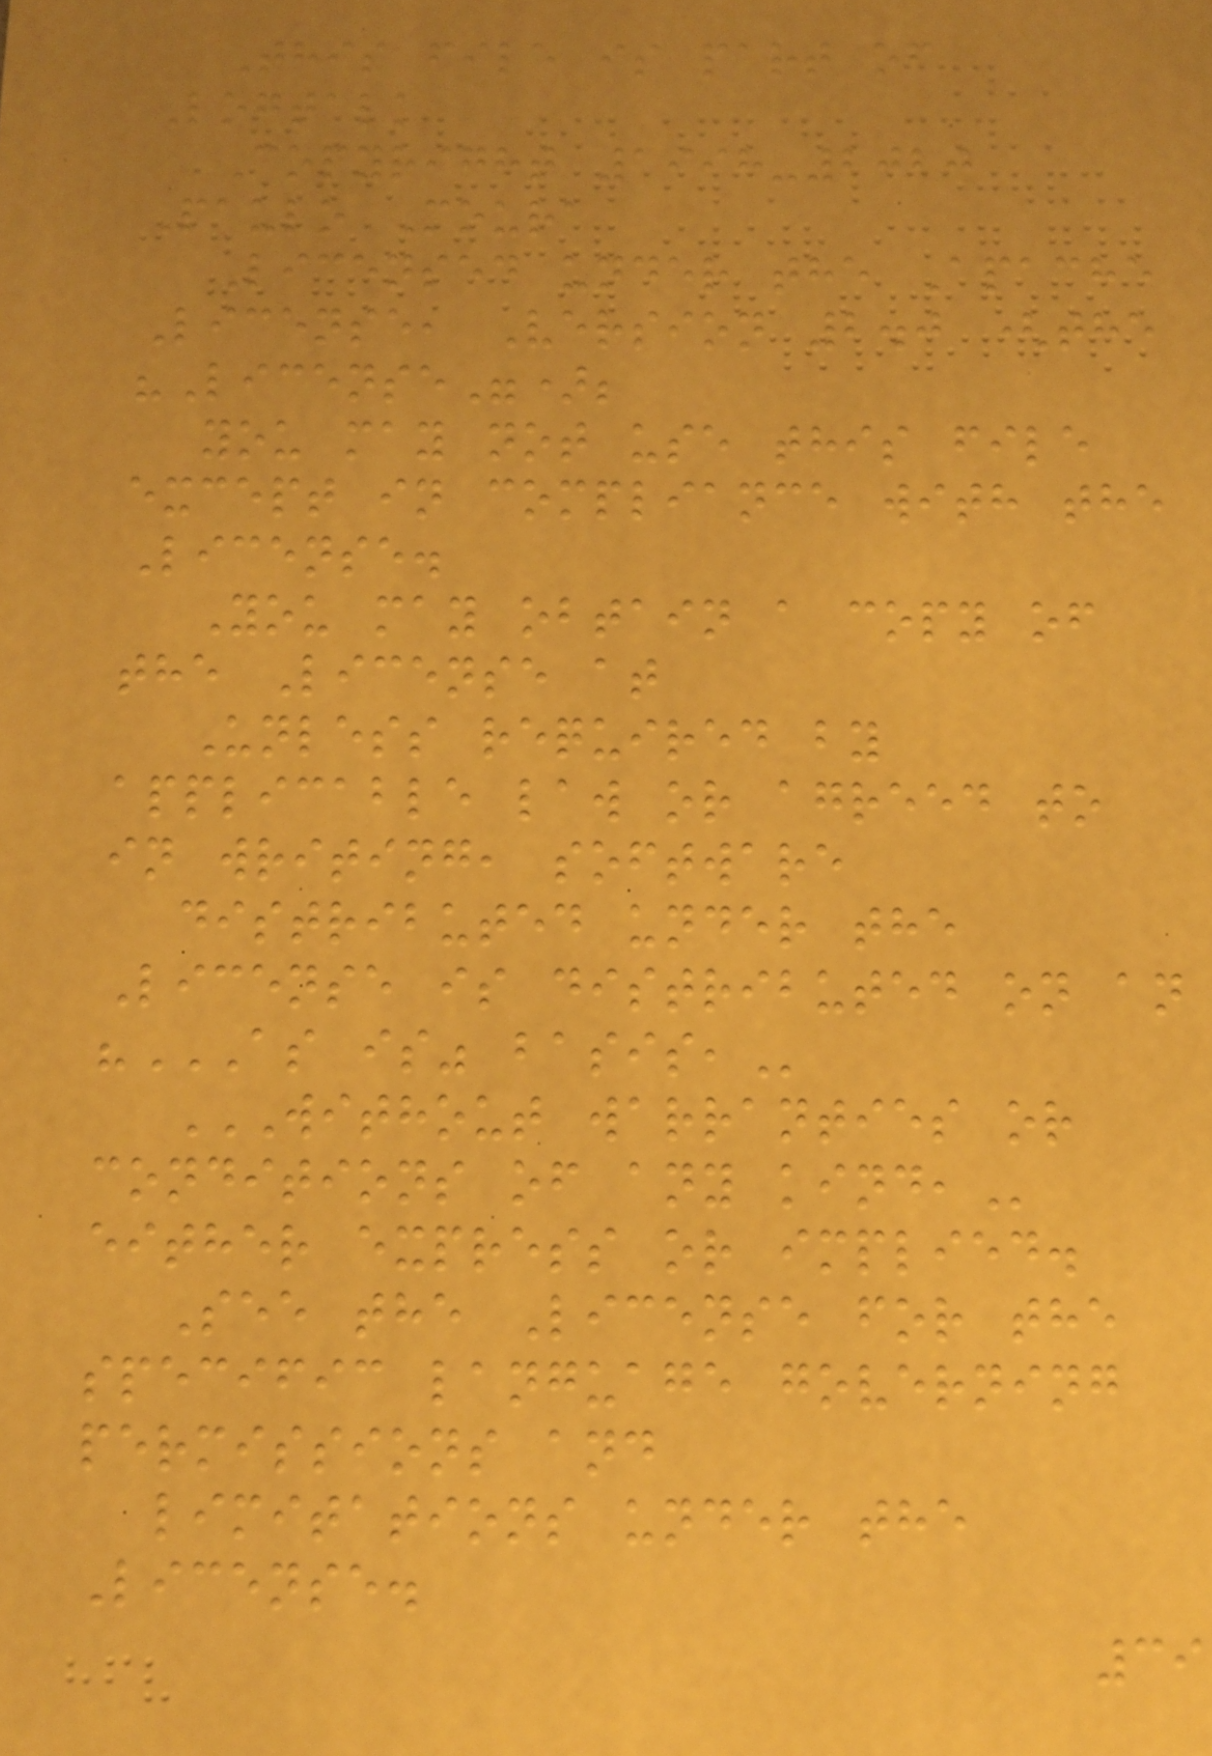This file is part of
Logtalk
Copyright 1998-2020
Paulo Moura
Licensed under the Apache
License, Version 2.0 (the
"License");
you may not use this file
except in compliance with the
License.
You may obtain a copy of
the License at
Unless required by
applicable law or agreed to
in writing, software
distributed under the
License is distributed on an
"AS IS" BASIS,
WITHOUT WARRANTIES OR
CONDITIONS OF ANY KIND,
either express or implied.
See the License for the
specific language governing
permissions and
limitations under the
License.
39
